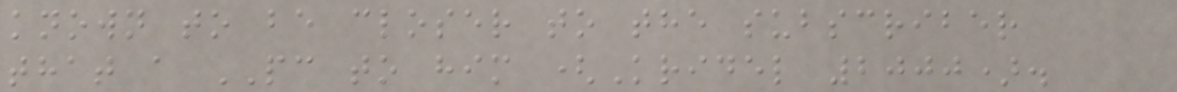known to be closer to the subscriber
that a PC to him (Kridel 2000).
